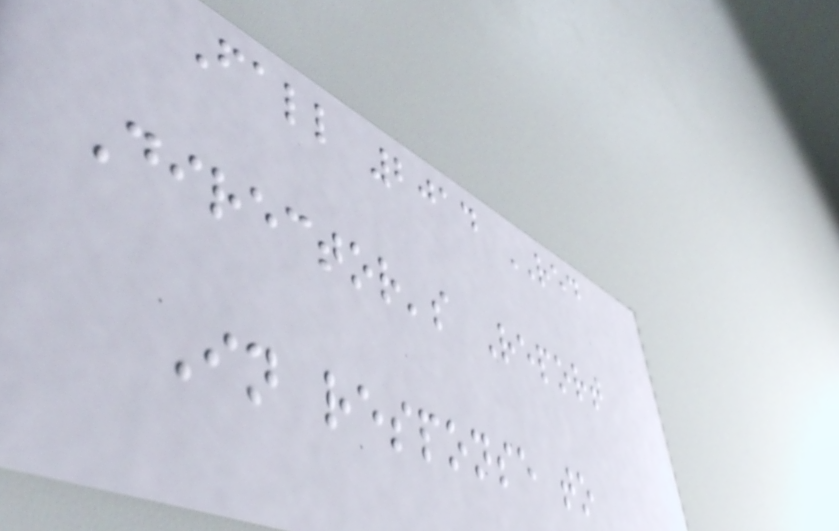Fall 2014 RED
Director's Report
In response to
